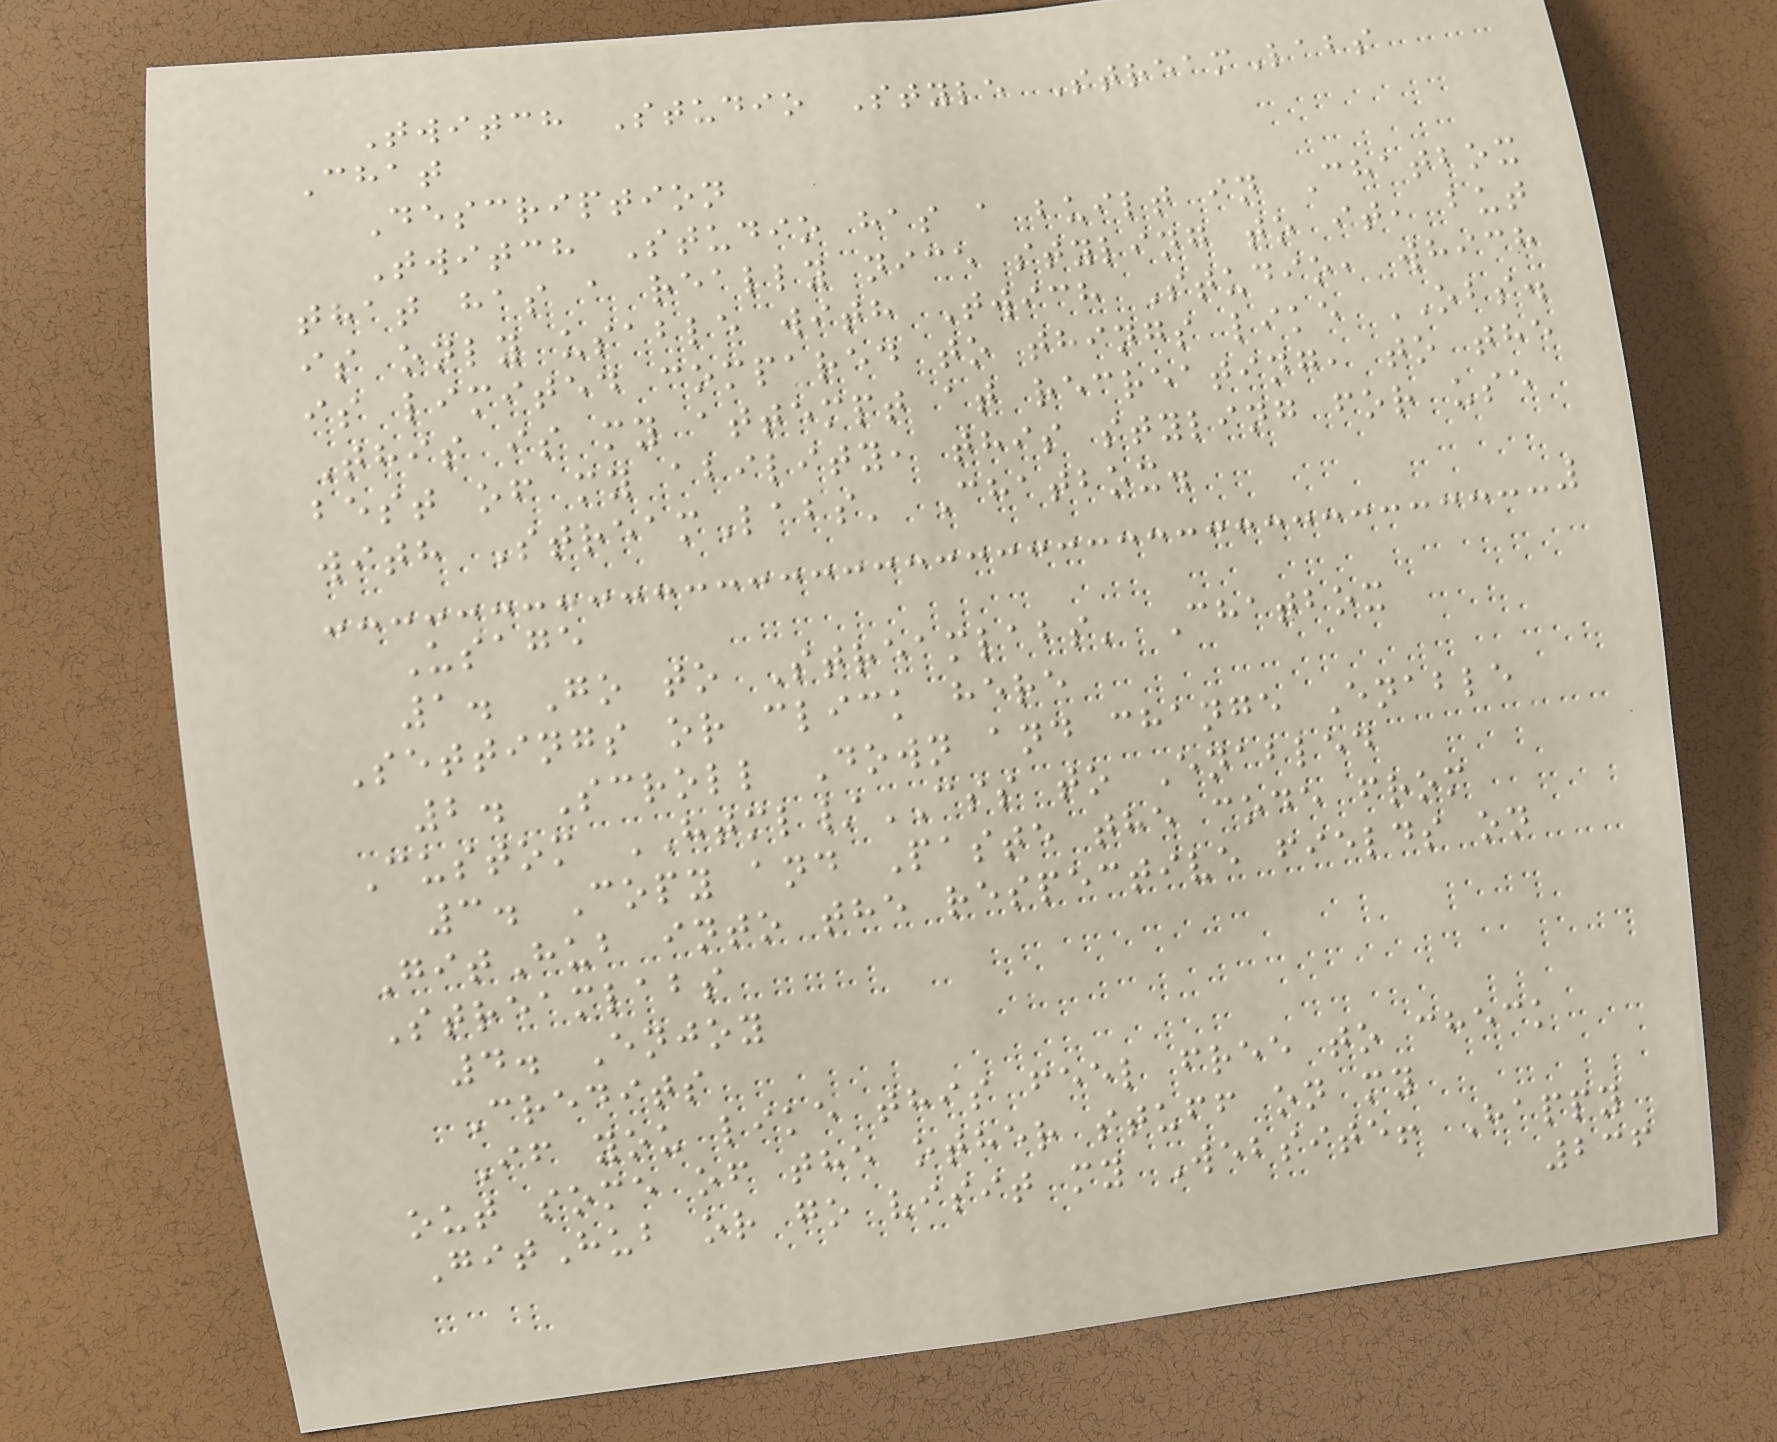Twitch Studio Style StreamLabs
Chat
Description
Twitch Studio has a built in Chatbox
that has a really nice styling to it, but
is only usable with Twich Studio, which
is limited compared to things like OBS.
This is my attempt at recreating, to the
best of my ability, this styling for use
with StreamLabs' Chatbox.
Usage
1. Go to Streamlabs' Chatbox
Settings or click here
2. Scroll Down and change Enable
Custom HTML/CSS to Enabled
3. Copy and Paste the code from
GitHub into the respective fields on
Streamlabs
4. Enjoy
Credits
If you like this feel free to check
out some of the other stuff on my
GitHub or go visit my Website! Happy
236
